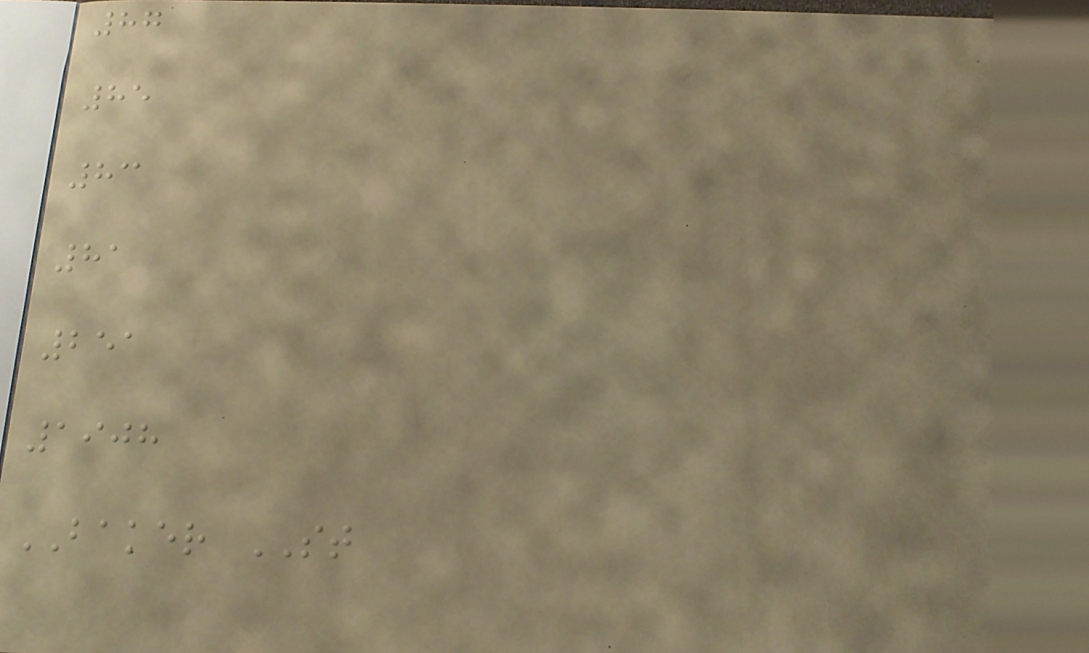87
85
83
81
251
1908
BAKER ST
